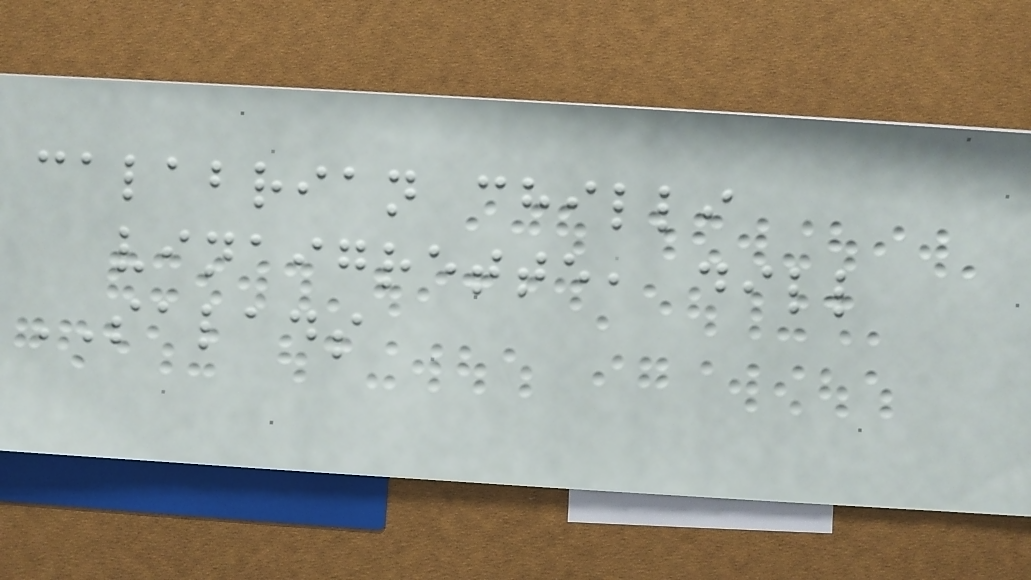calabrian chilli
vinaigrette, dill
SALADS
